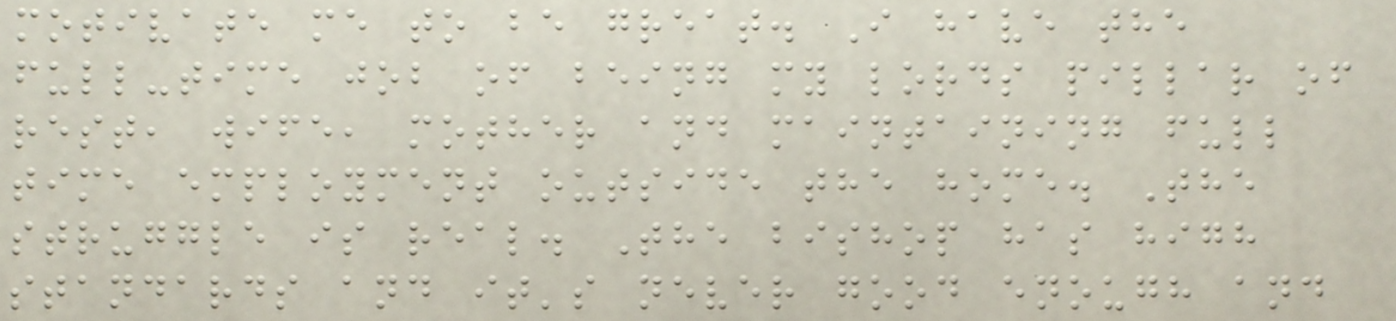motivate me to be great. I have the
full-time job of being my lords pillar of
rest, wife, mother and maintaining full
time employment outside the home. The
struggle is real. The bishop has high
standards and it's never good enough and
